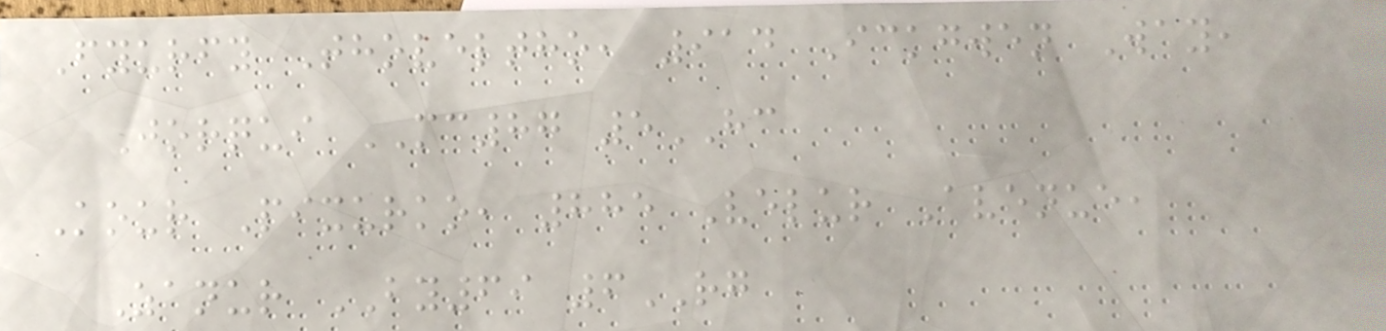Fyurfy Thoveltho, 914 Ickgwen Way,
Jorqui MC87 5HC
Kour Pixurko, 885 Velur Avenue,
Zanur BY69 6RG
